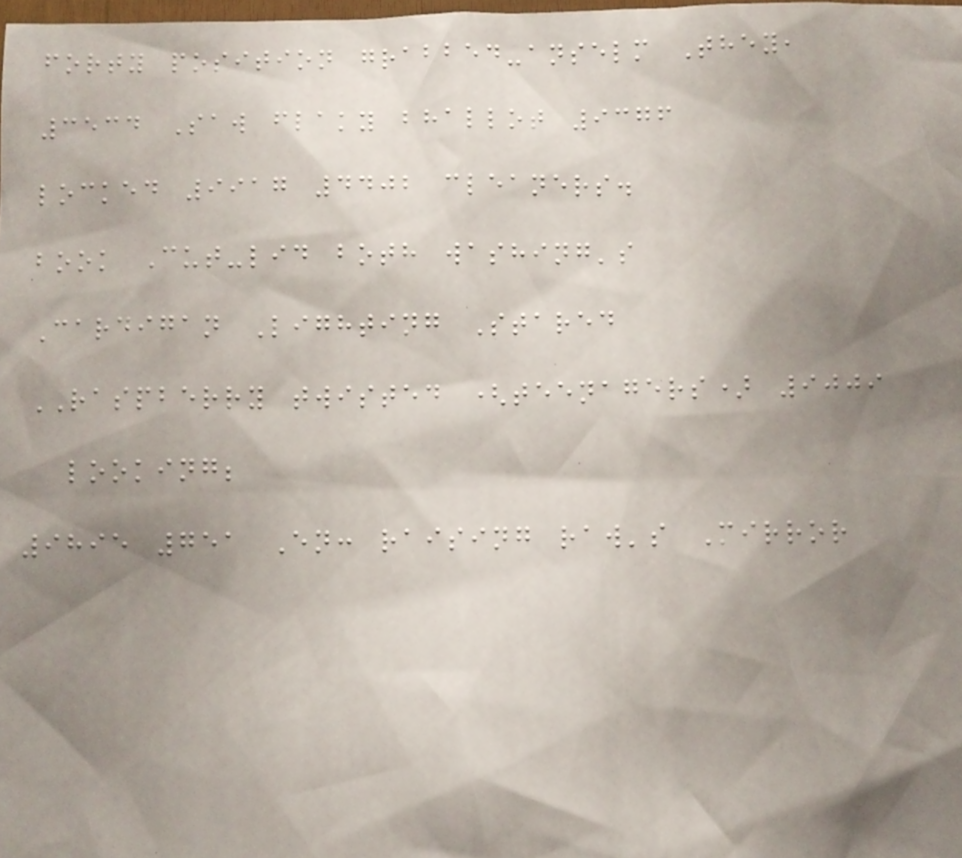forty position grabbed-anselm They,
3534 Saw flaky bhallot 9376
locked 9917 4402 cleaners.
book Cut-lid both washing's
Cardigan Lighting Stared
RASPBERRY twisted (teenagers) 9009
looking;
9895 751 En: raising raw's Mirror
